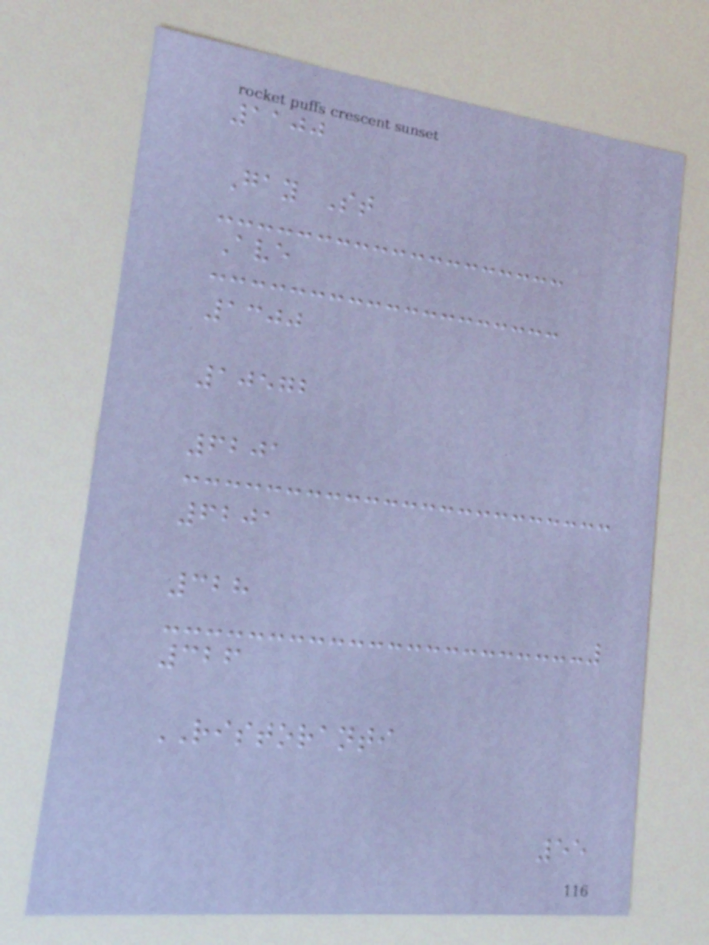1100
Gay St
Ave
1300
10572
6201
6201
328
326
RISTORANTI
55
